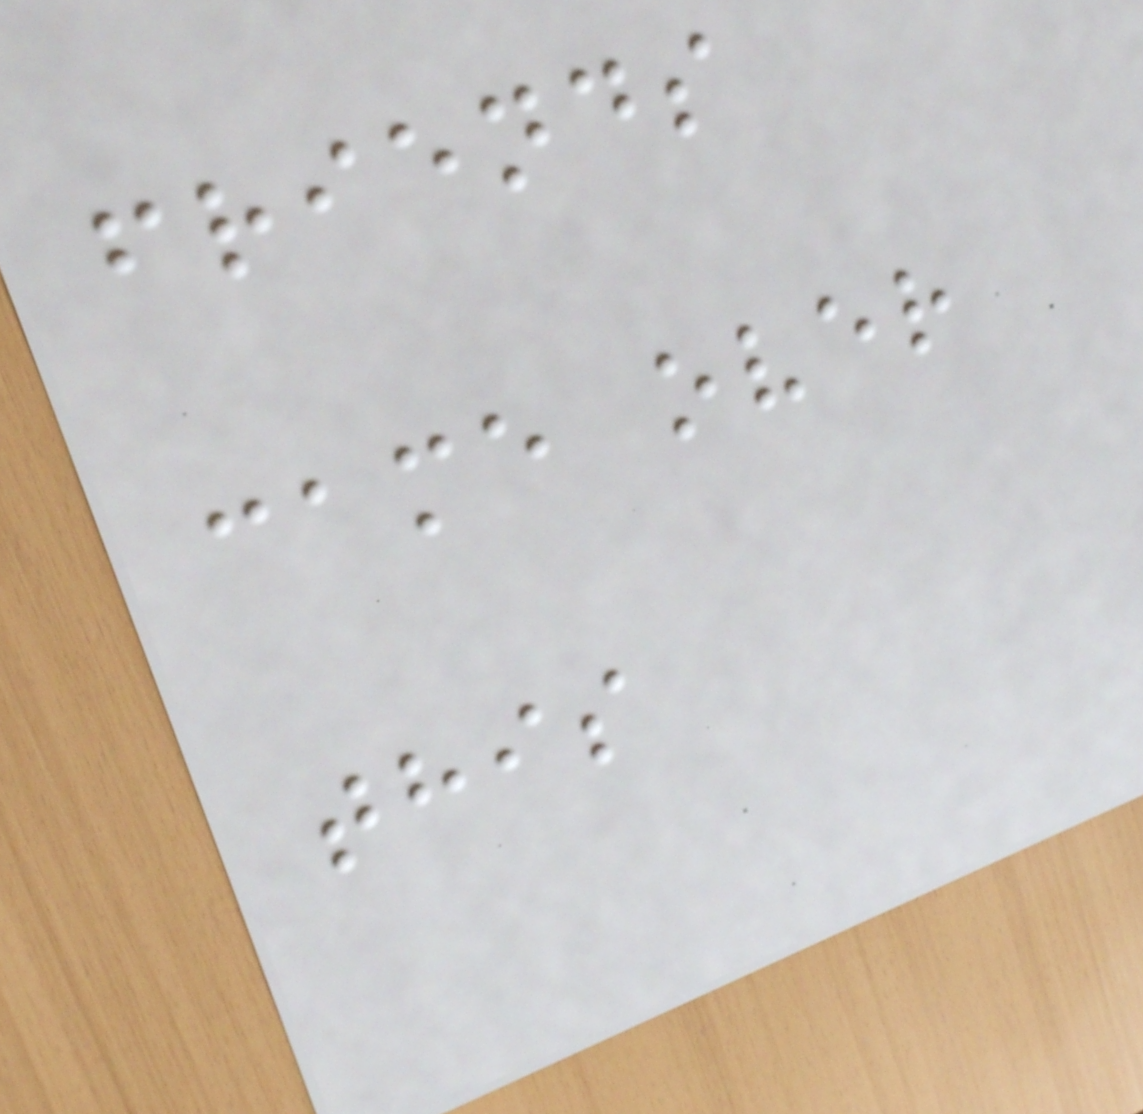friends
came over
this
